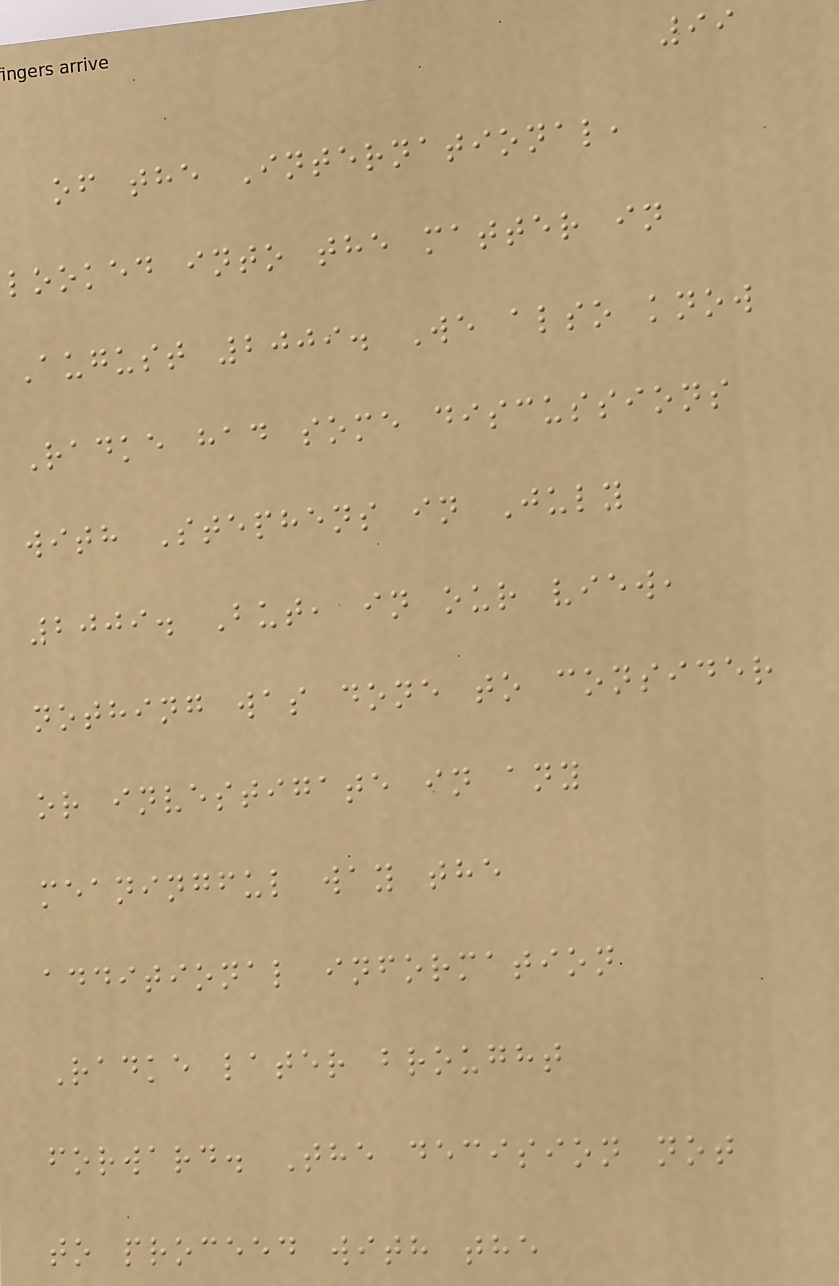99
of the International,
looked into the matter in
August 2009. We also know
Radke had some discussions
with Stephens in July
2009. But, in our view,
nothing was done to consider
or investigate in any
meaningful way the
additional information
Radke later brought
forward. The decision not
to proceed with the
